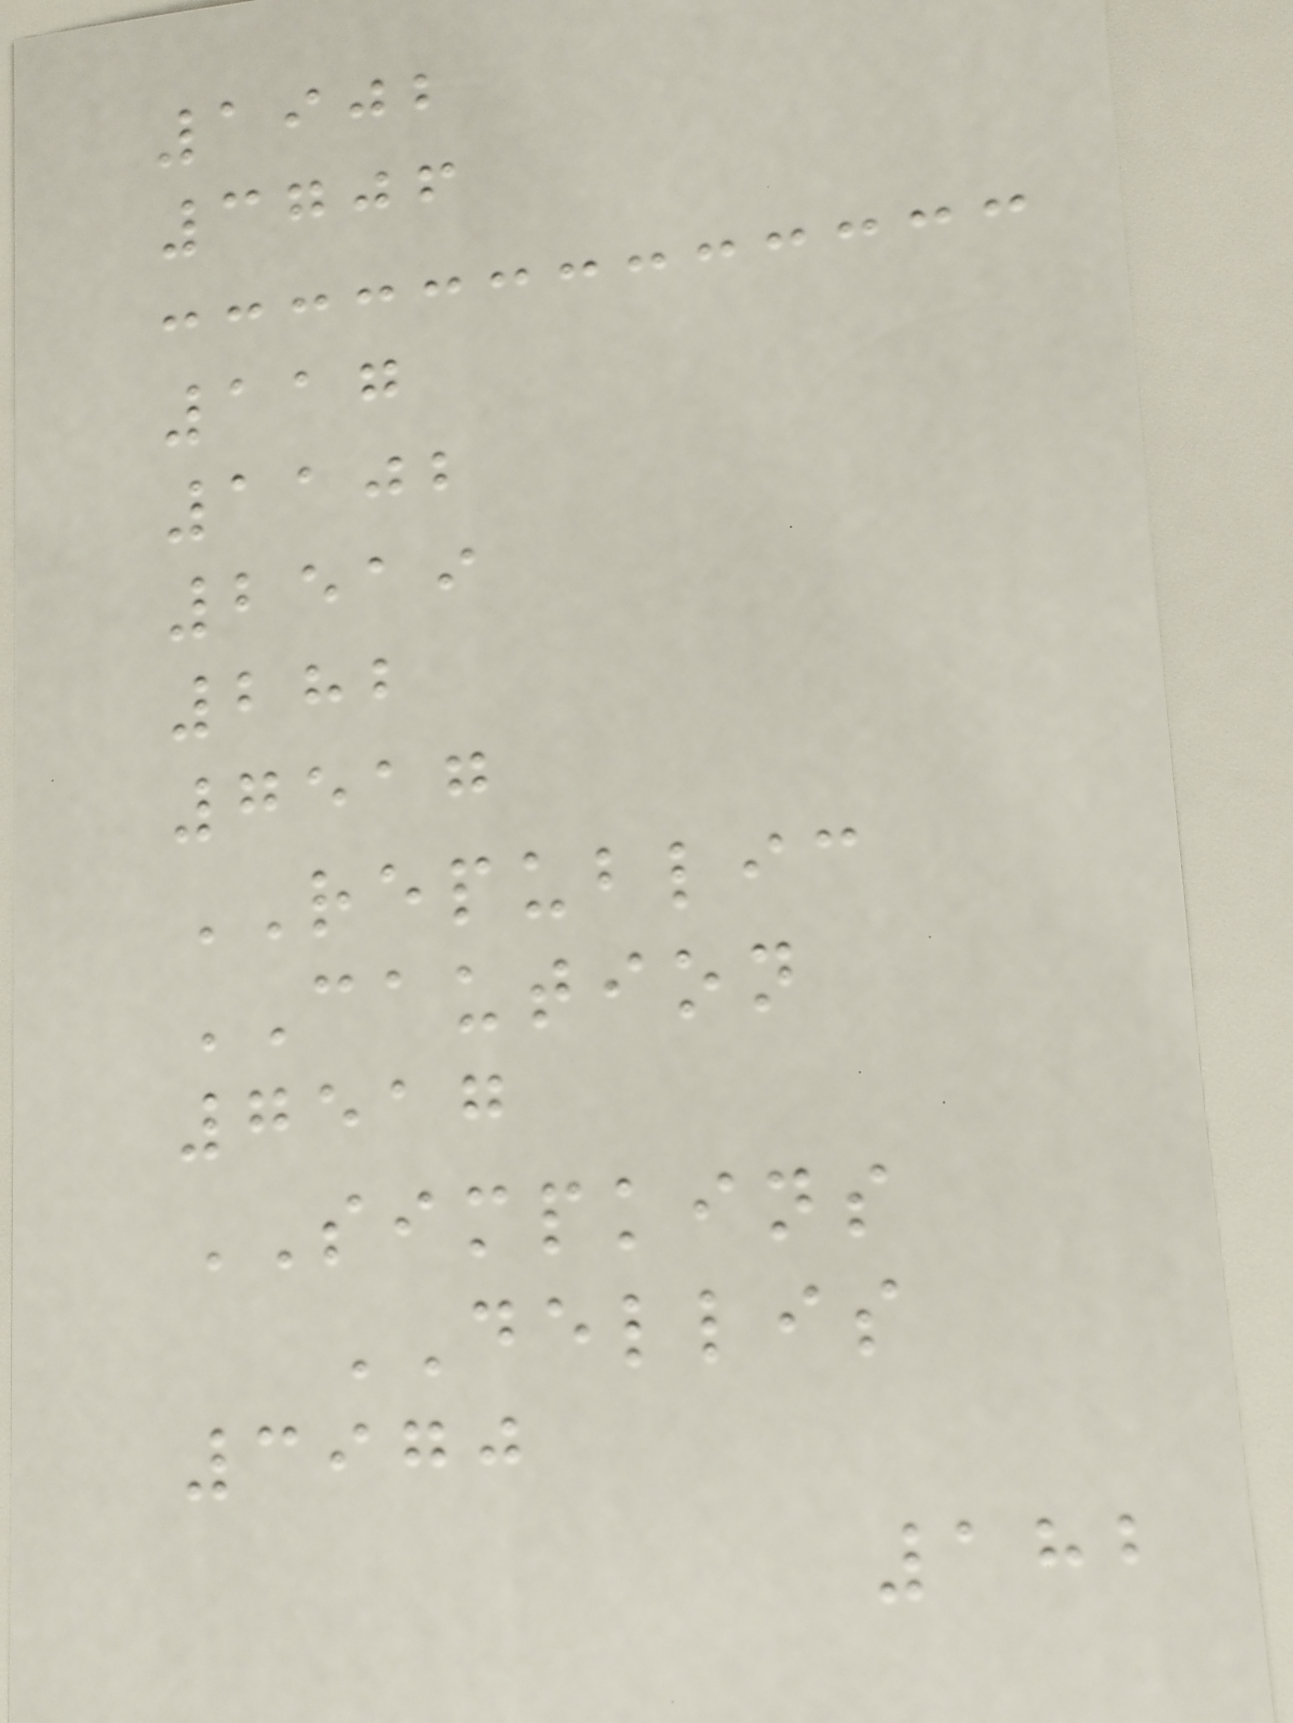1902
3706
117
1102
2519
282
7517
REPUBLIC
CAUTION
7517
SIMPKINS
DELLIS
3970
182
